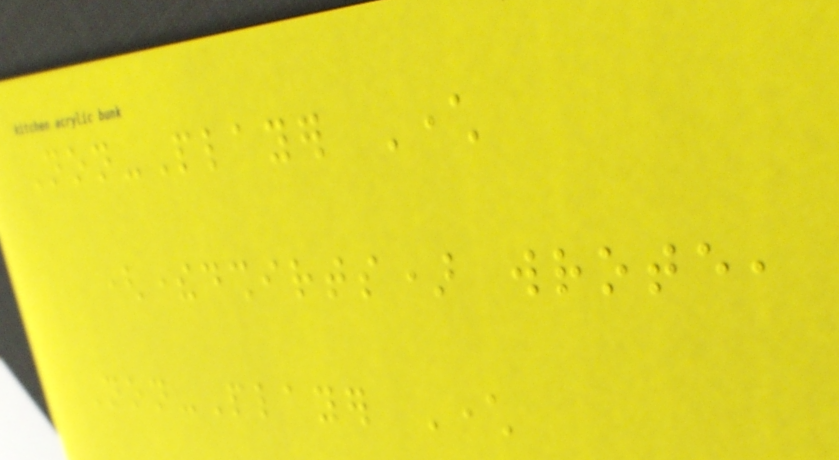Non-Player Character
(theredshirts) wrote,
Non-Player Character
